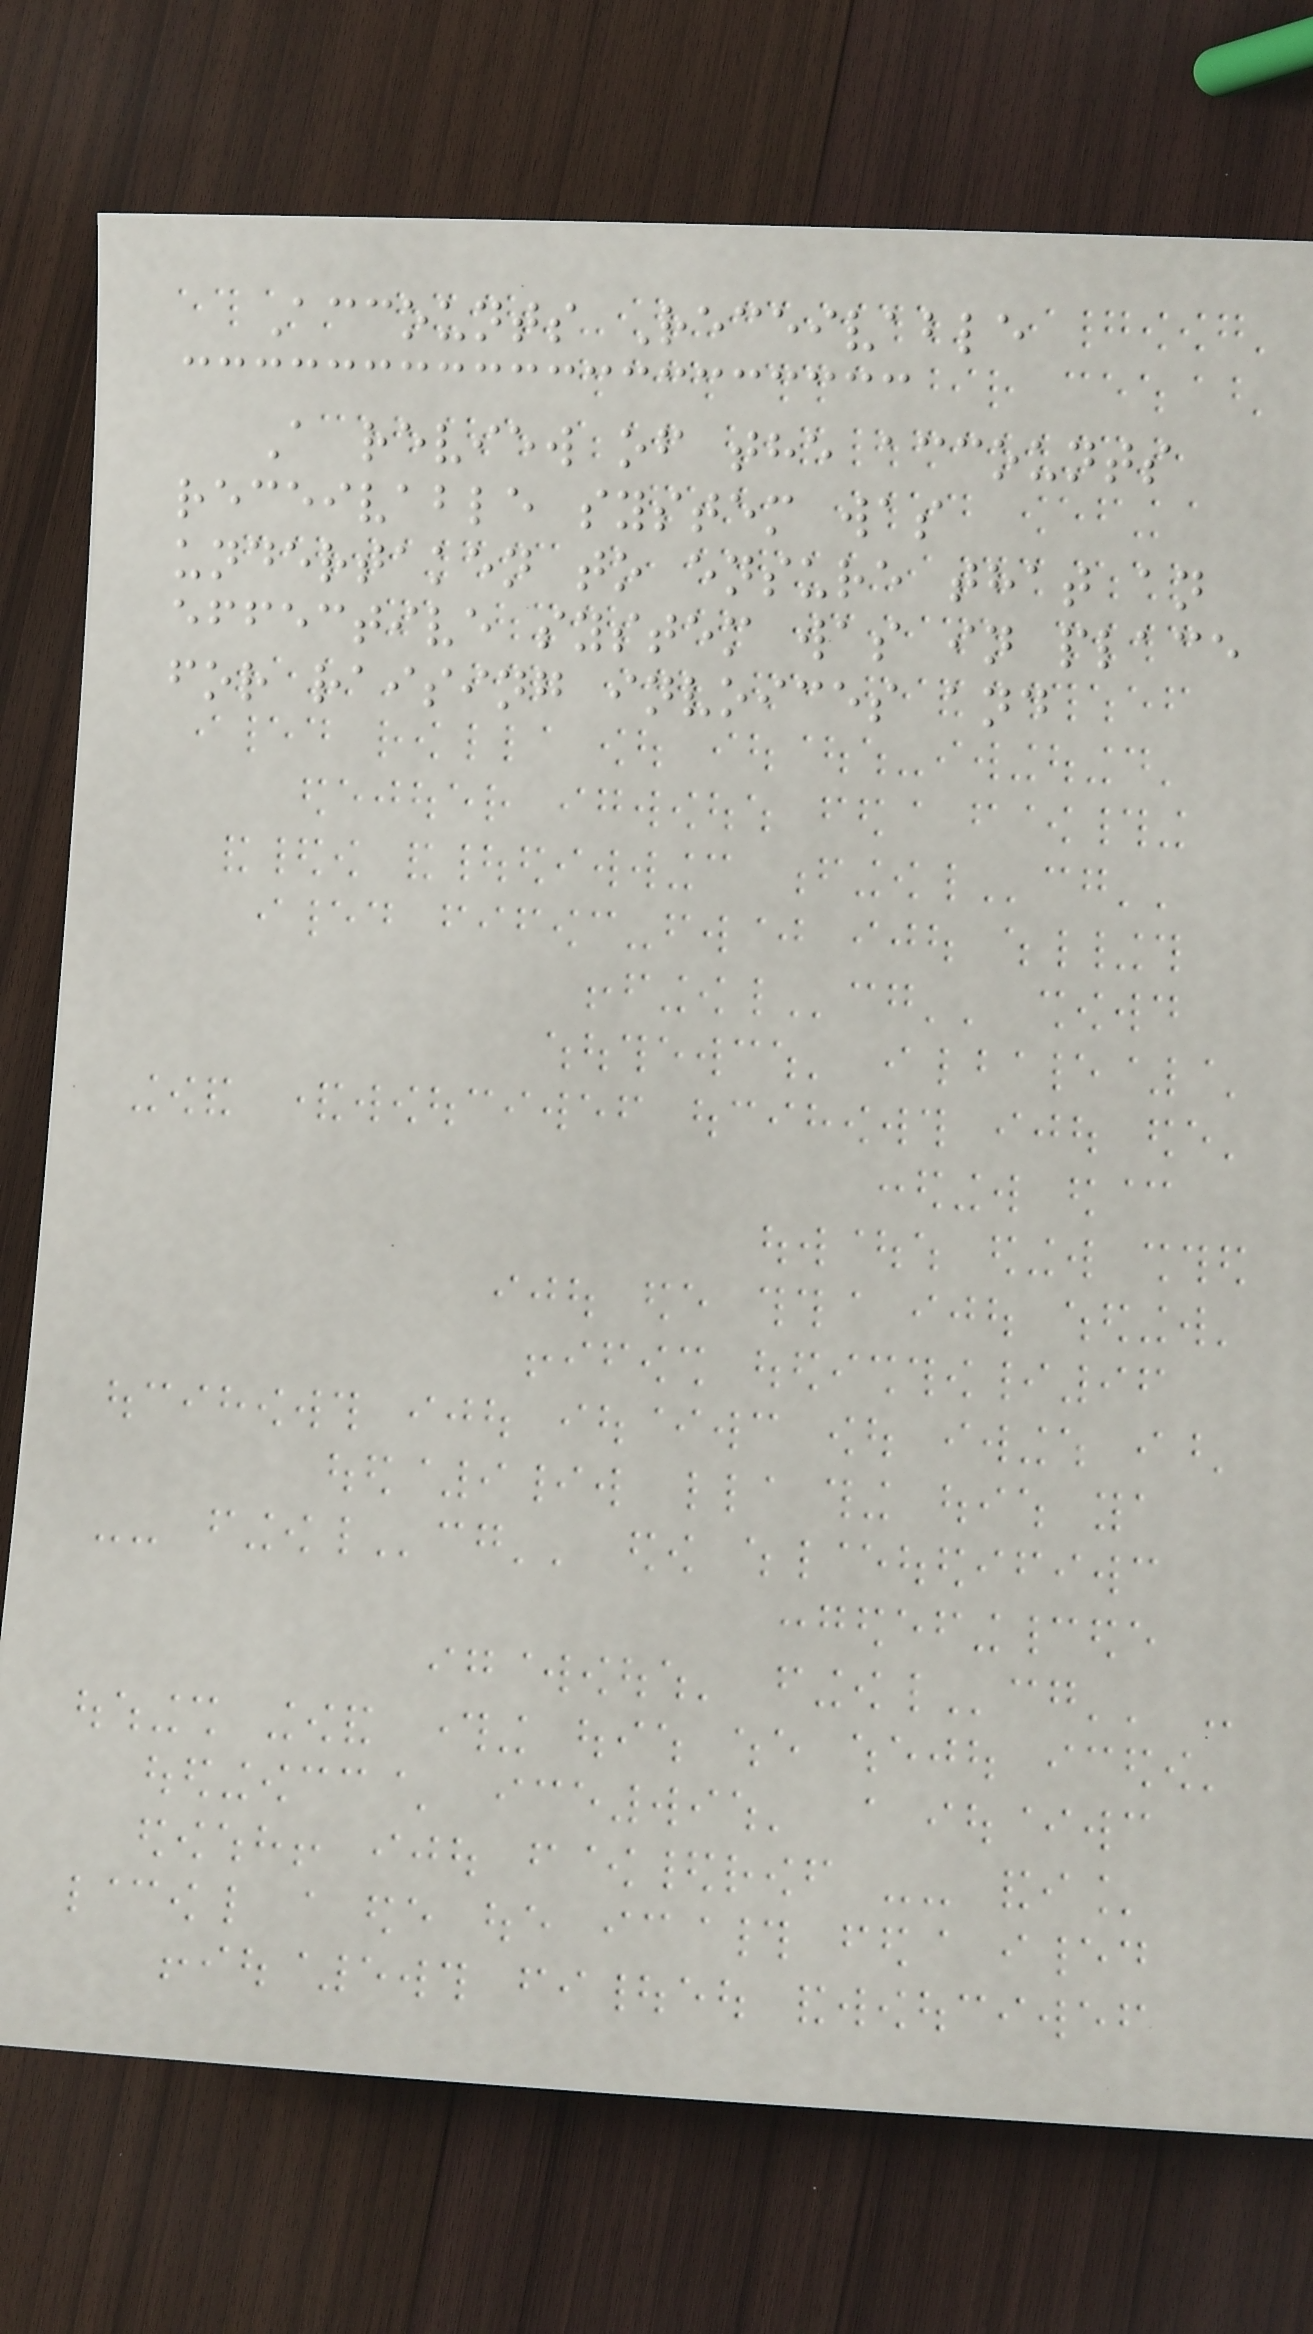Accounts Receivable
A review of the accounts
receivable system was
undertaken to ensure that an
effective system was in place
for raising invoices and
